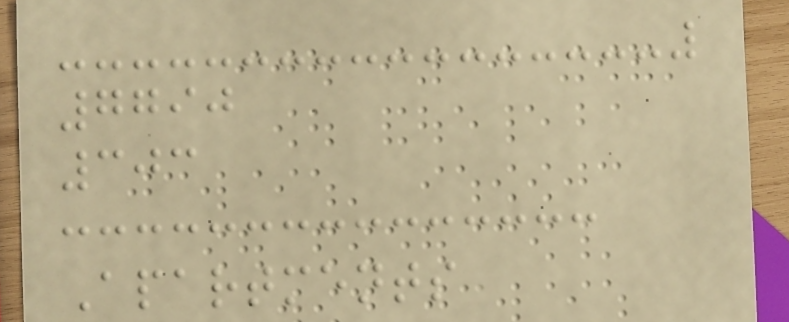7790
303
Apartments
